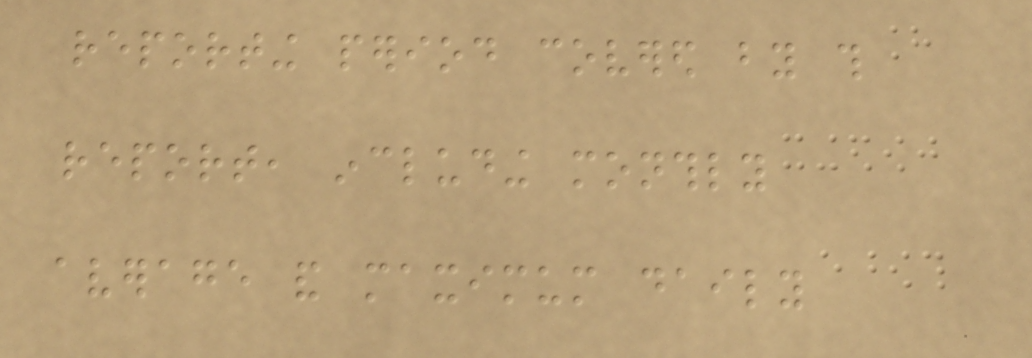reporting period covered by this
report, including monthly
average and maximum daily
